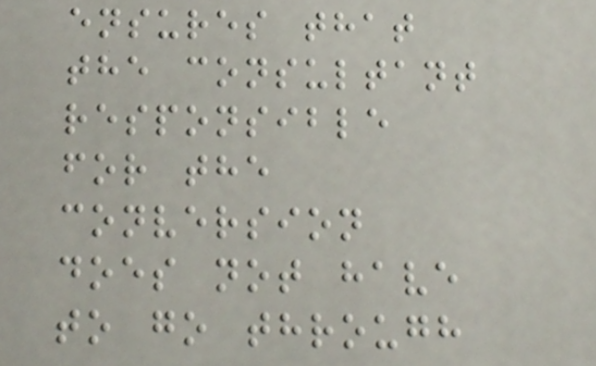ensures that
the consultant
responsible
for the
conversion
does not have
to go through
